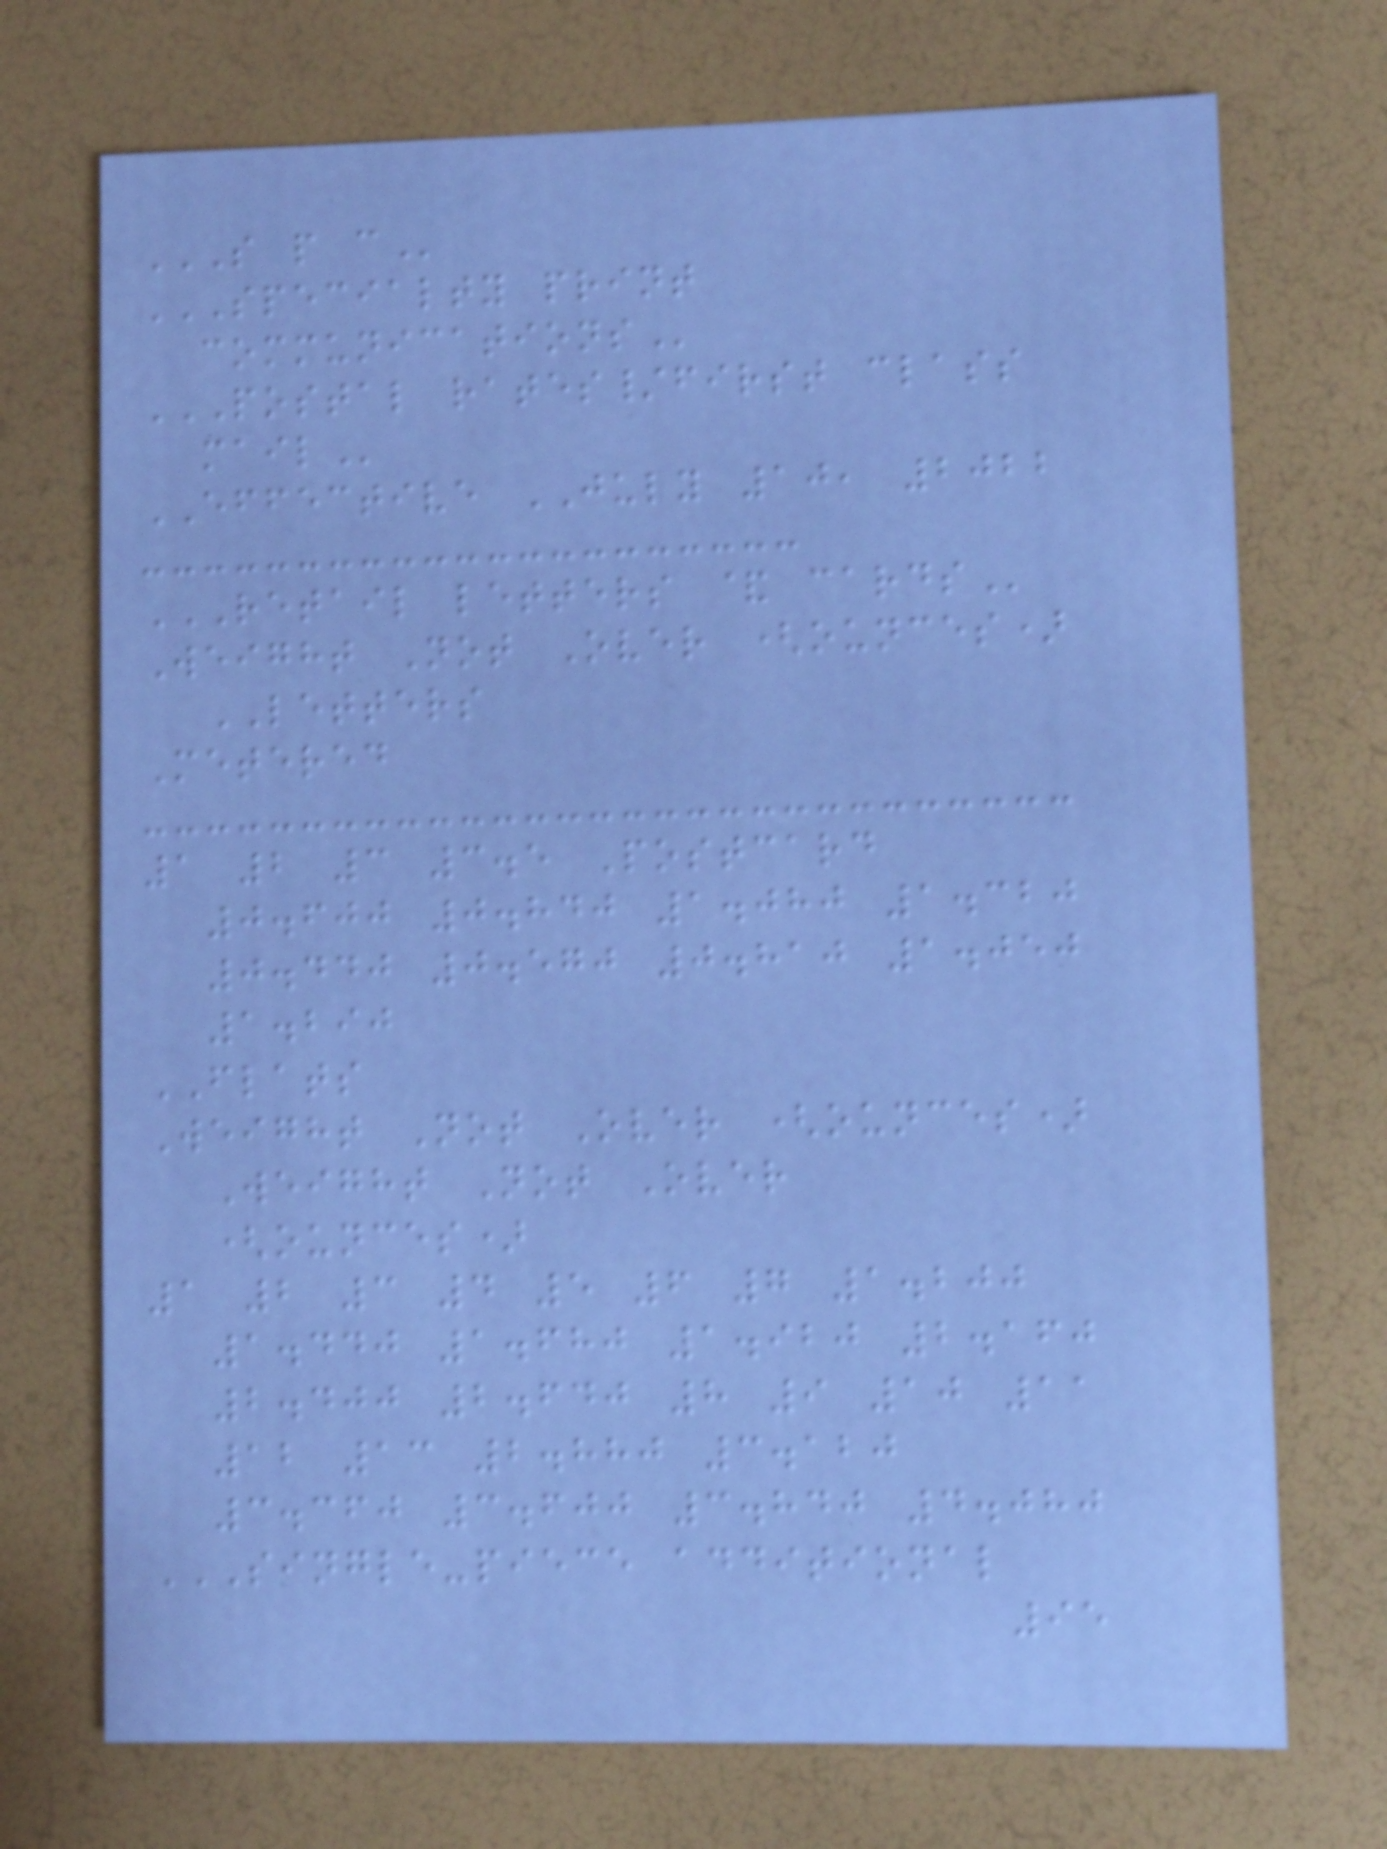S P C
SPECIALTY PRINT
COMMUNICATIONS
POSTAL RATES/FIRST CLASS
MAIL
EFFECTIVE JULY 10, 2022
RETAIL LETTERS & CARDS
Weight Not Over (ounces)
LETTERS
Metered
1 2 3 3.5 Postcard
0.600 0.840 1.080 1.320
0.440 0.570 0.810 1.050
1.290
FLATS
Weight Not Over (ounces)
Weight Not Over
(ounces)
1 2 3 4 5 6 7 1.200
1.440 1.680 1.920 2.160
2.400 2.640 8 9 10 11
12 13 2.880 3.120
3.360 3.600 3.840 4.080
SINGLE-PIECE ADDITIONAL
95
